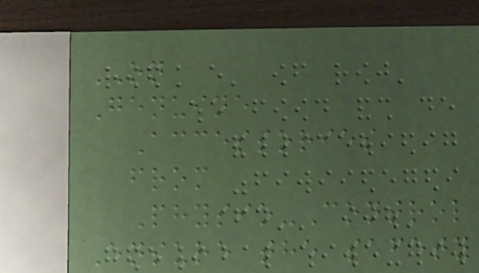ON
Genuine
Accessories
from
Physio-Control
Ensure the safety
